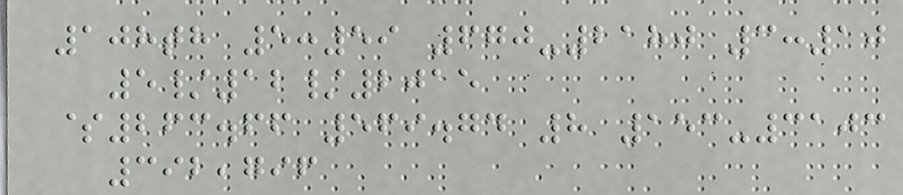108th 5:59 670-2180 3:10
5/12/2015
$263.66 569.74 8 153-3103
392,796
